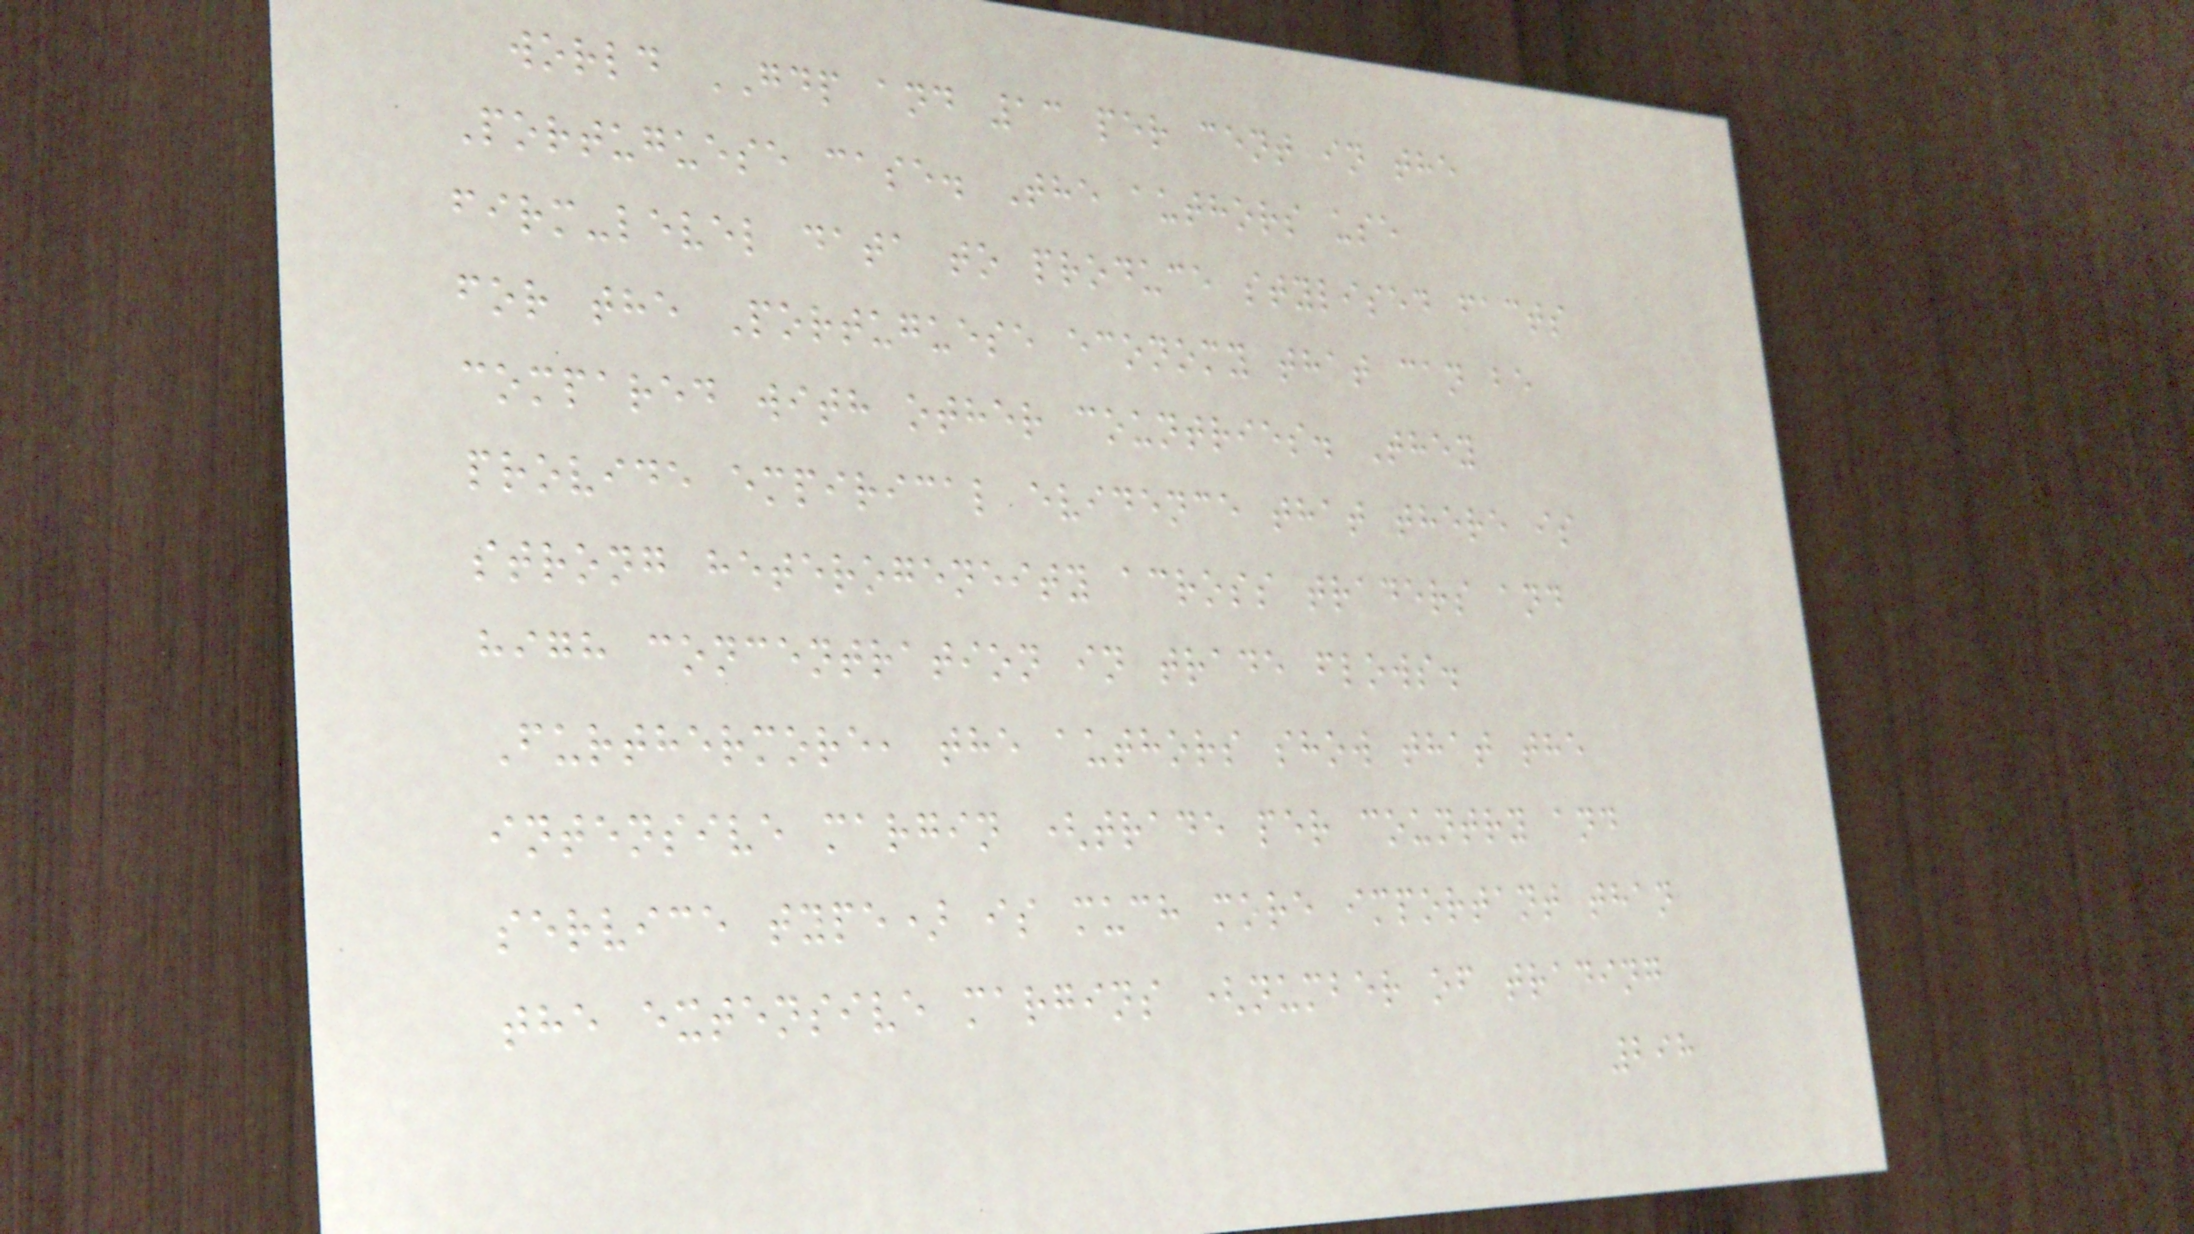world GDP and 13 per cent in the
Portuguese case. The authors use
firm-level data to produce stylised facts
for the Portuguese economy that can be
compared with other countries. They
provide empirical evidence that there is
strong heterogeneity across traders and
high concentration in trade flows.
Furthermore, the authors show that the
intensive margin (trade per country and
service type) is much more important than
the extensive margins (number of trading
298
